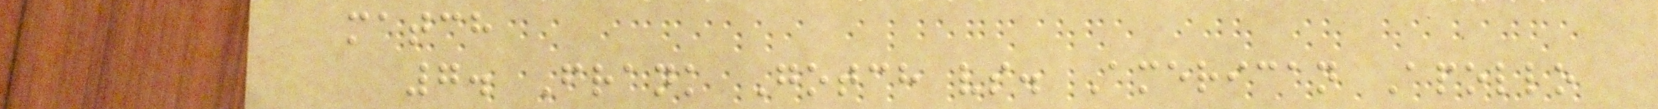match
7. Frank Gotch vs. American Apollo
